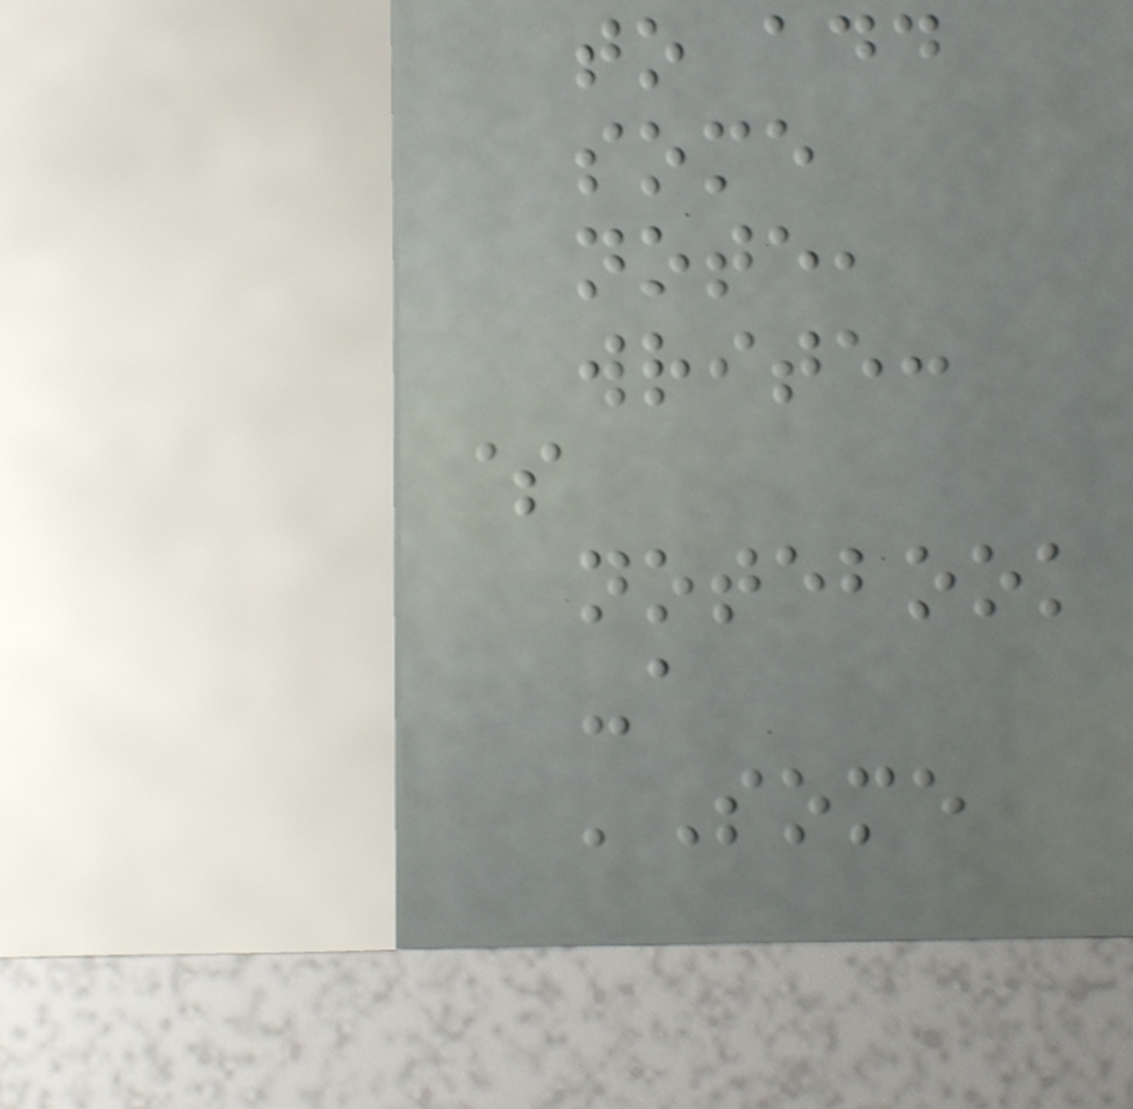to add
some
note,
write:
$
notebook
-a
'Some
